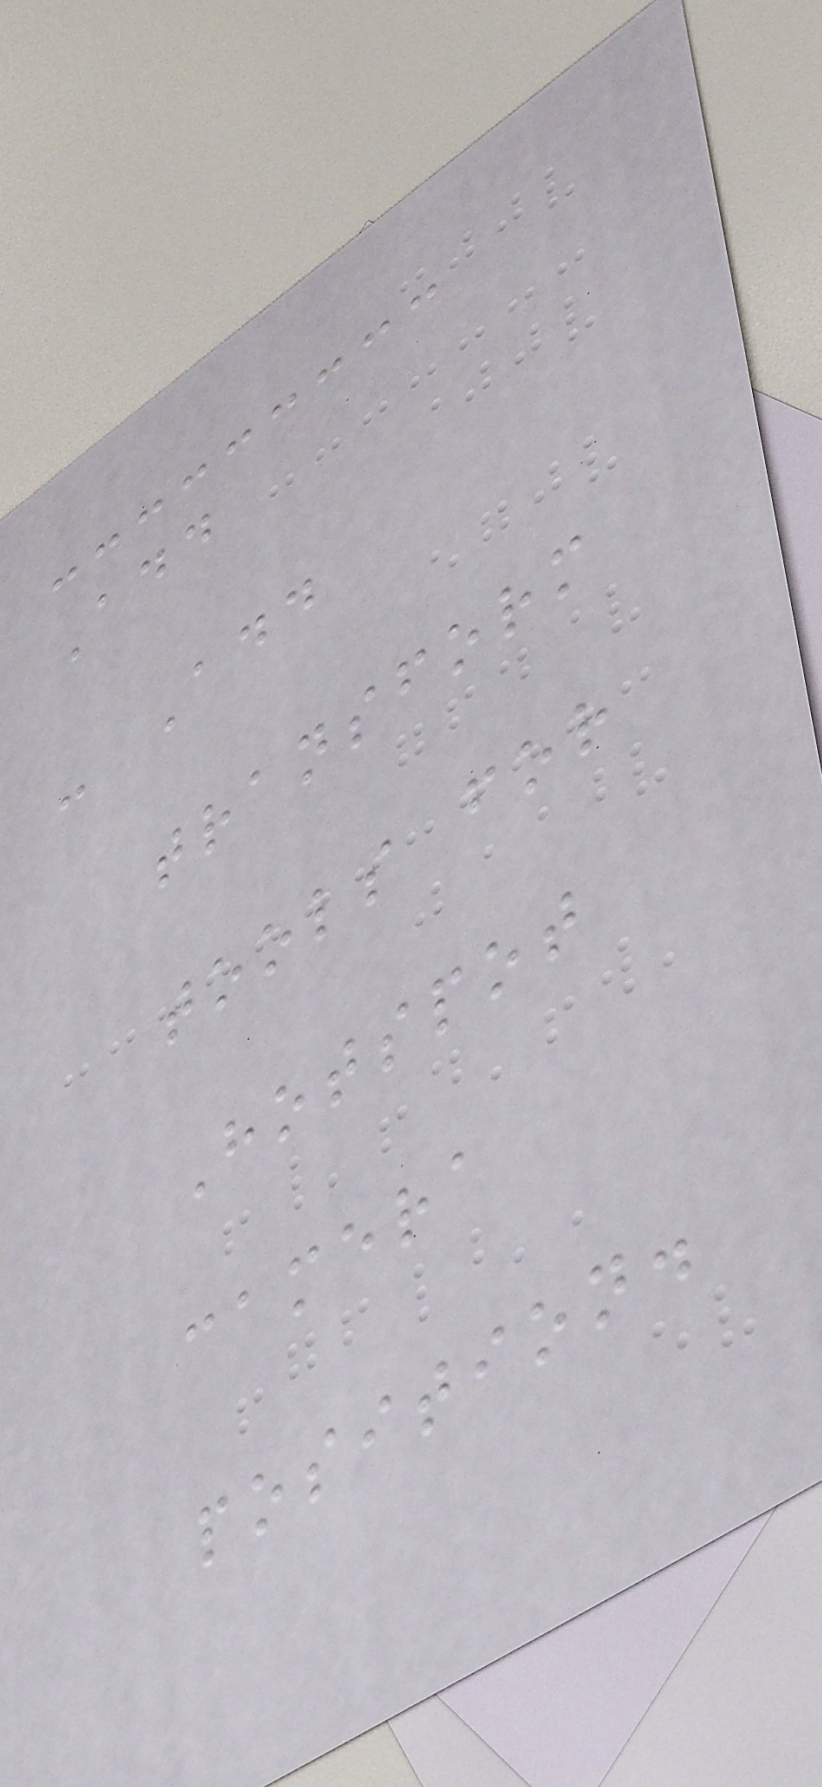Add
- Add
transform
tools for
Hotspot
camera
position.
